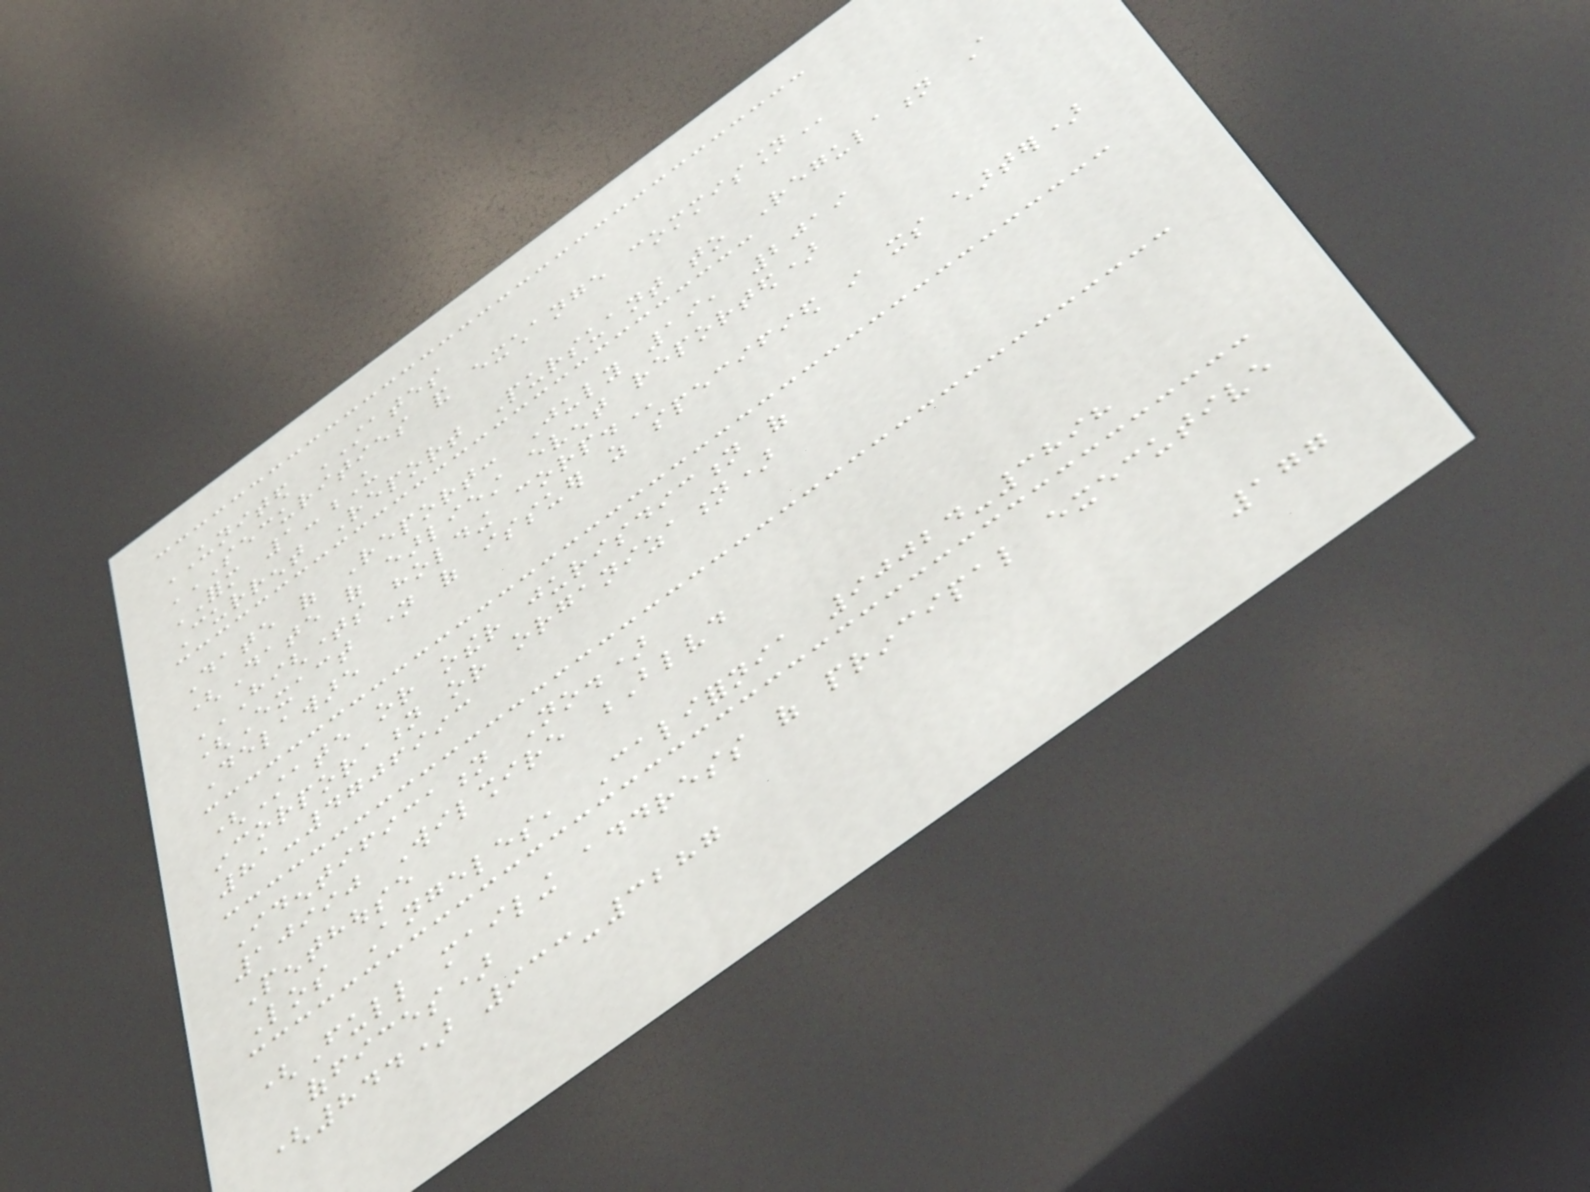UNITED STATES
SECURITIES AND EXCHANGE COMMISSION
FORM 1-U
Current Report Pursuant to Regulation A
Date of Report: July 19, 2019
(Date of earliest event reported)
HIGHTIMES HOLDING CORP.
(Exact name of issuer as specified in its charter)
Delaware
(State or other jurisdiction of
incorporation or organization)
81-4706993
Identification No.)
10990 Wilshire Blvd
Penthouse
Los Angeles, California 90024-3898
(Full mailing address of principal executive
offices)
(844) 933-3287
177
